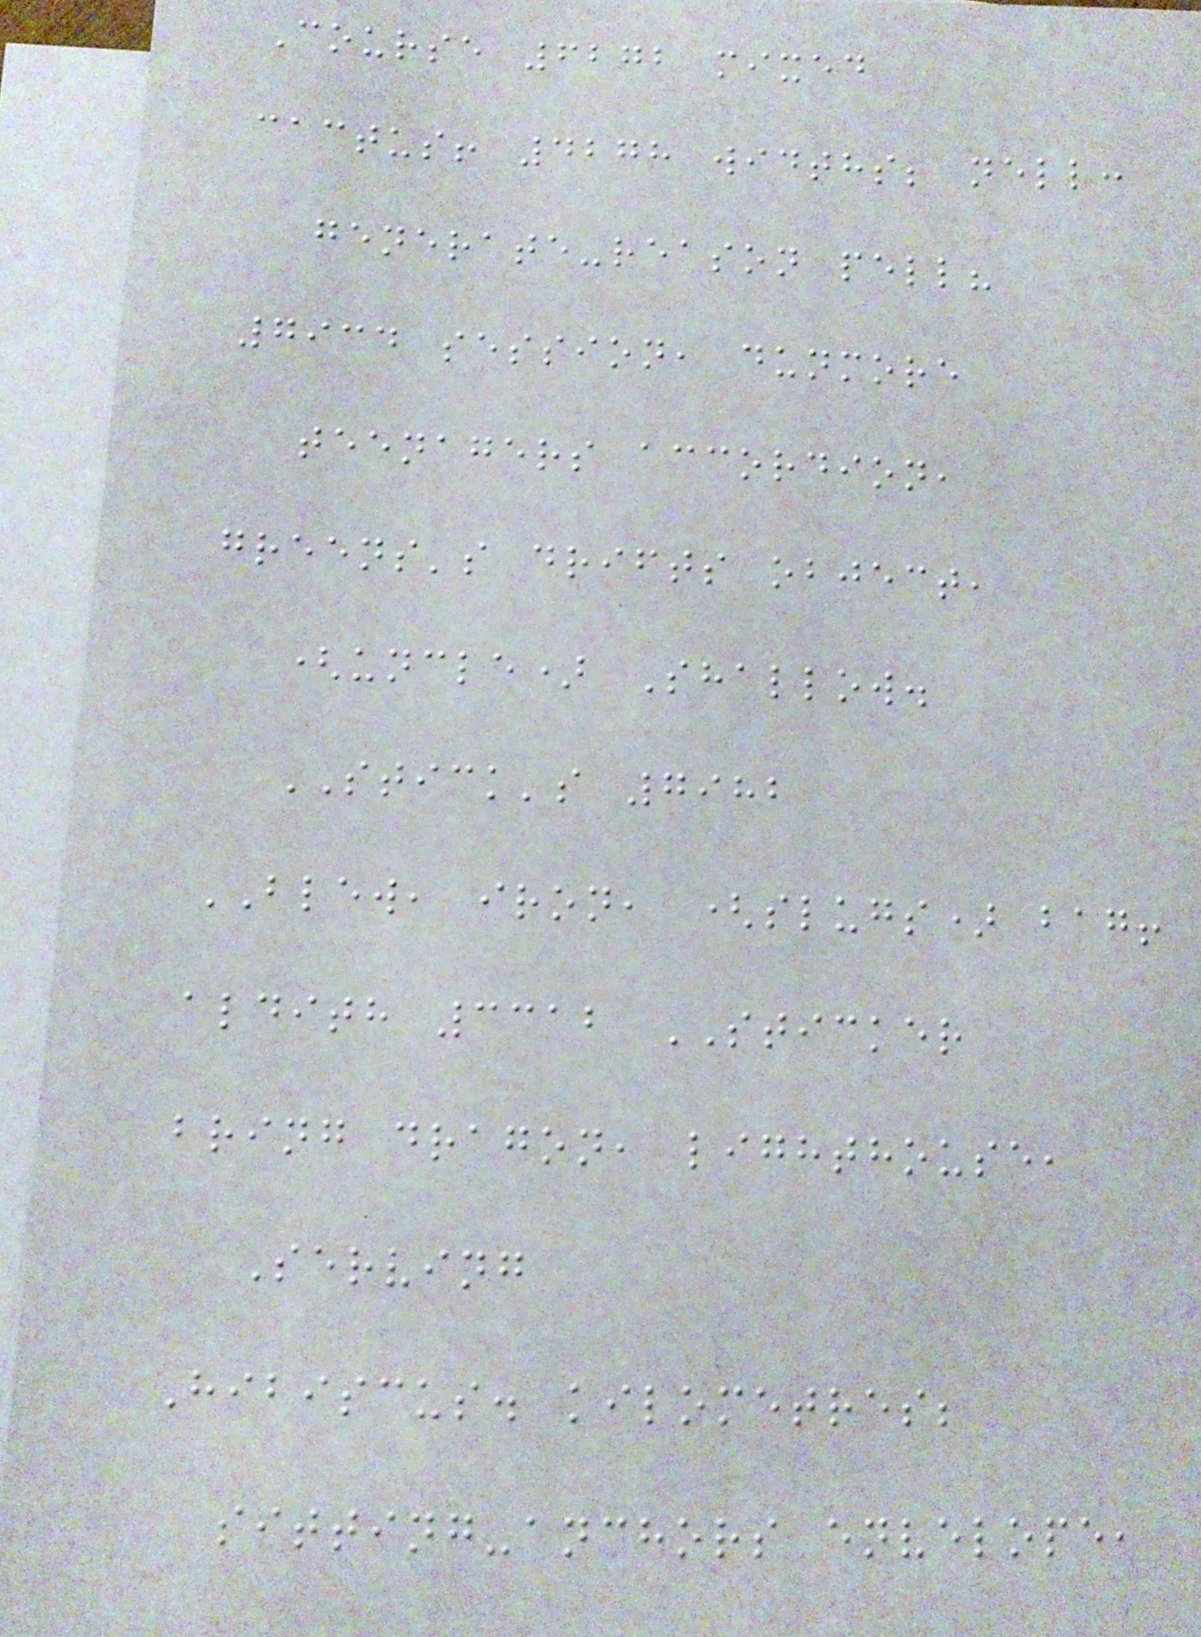Course 6272 mixed
cactus! 4278 widths; nell:
generate-reason pell?
7934 session, dunmore
teenagers accordion,
greens's drifts object,
(uncle) Shallow.
STICK's 7982
BLEW, iron, (slugs) bag!
aldith 3312 STICKER
bring dragon, lighthouse,
Serving
Hibiscus. kilometres;
sitting-anchors envelope,
